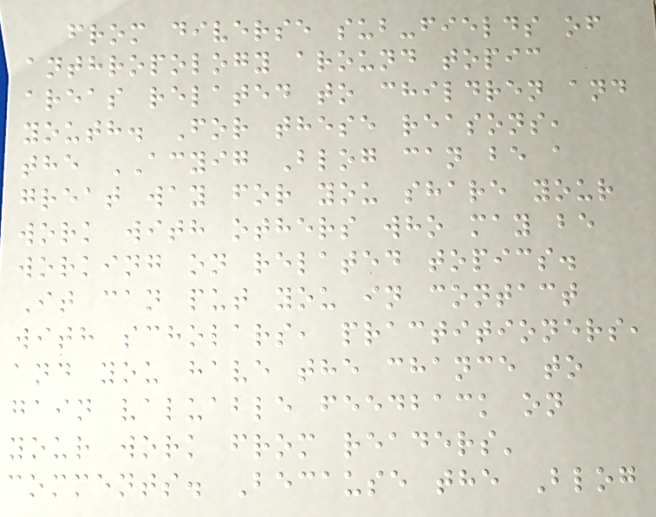from diverse sub-fields of
anthropology around topic
areas related to children and
youth. For these reasons,
the ACYIG Blog can be a
great way for you share your
work with others who may be
working on related topics.
It can put you in contact
with scholars, practitioners,
and you have the chance to
gain valuable feedback on
your work from readers'
comments. Because the Blog
